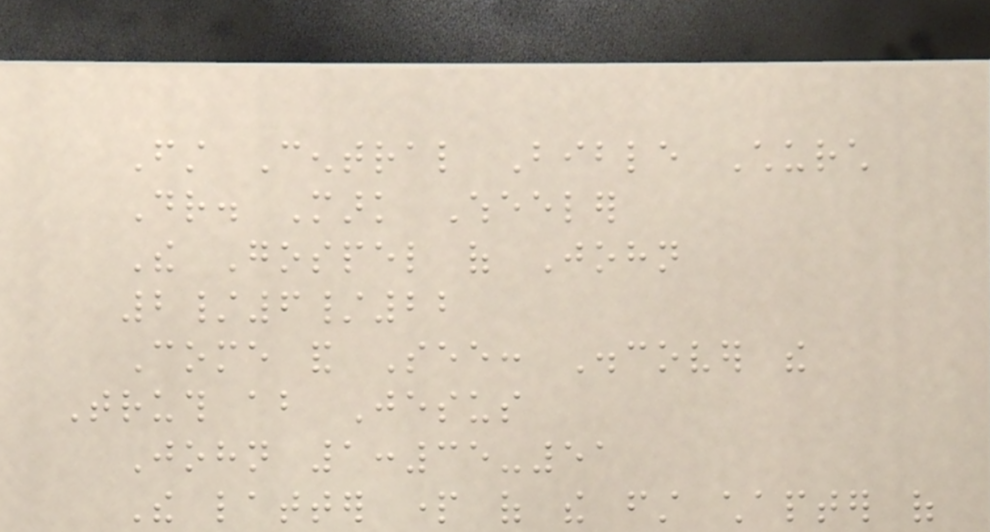First Central Bible Church
Dr. Mark Wheeler
The Gospel of John
2/6/22
Come and See: Discover the
Truth about Jesus
John 1:35-51
The latter part of the first chapter of
